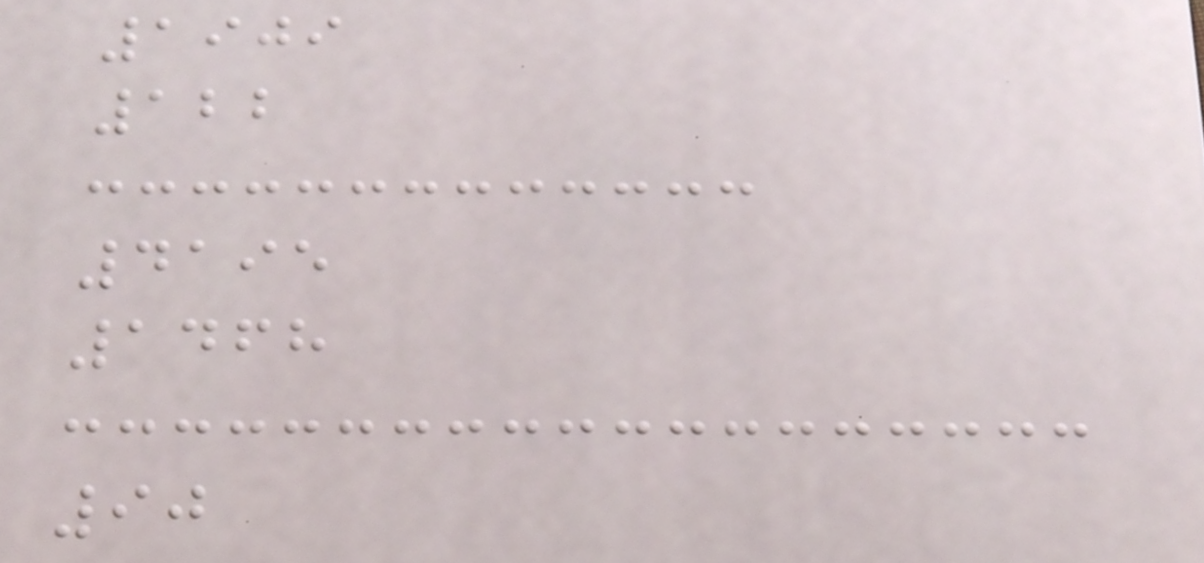1909
122
4195
1468
90
